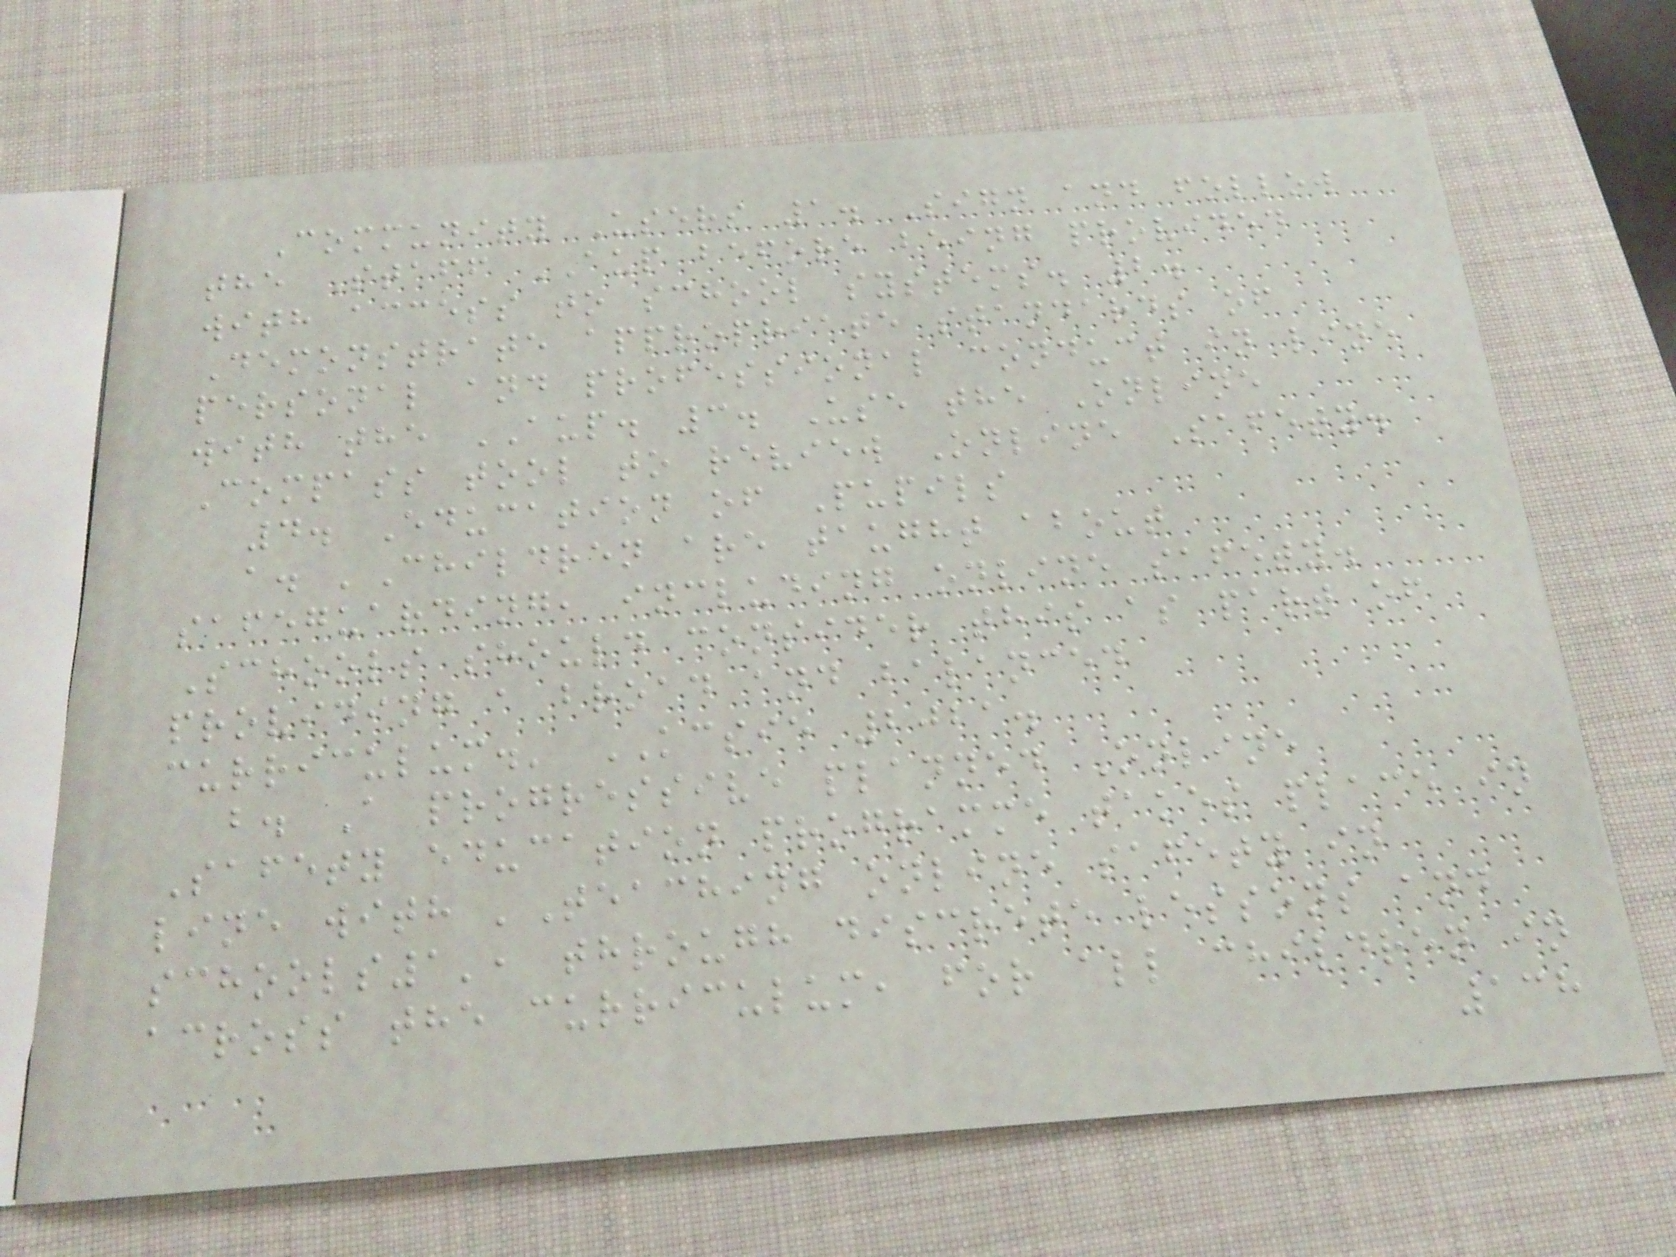Community Users 1. Sign and follow
the Staff AUP before being provided
with access to school systems. 2.
Demonstrate appropriate standards of
personal and professional conduct in line
with the AUP. 3. Use the Online
Compass tool to review Online Safety.
4. Education of Pupils
a. 'Children are taught about
safeguarding, including online safety.
Schools should consider this as part of
providing a broad and balanced
curriculum.' KCSIE 2021.
b. A progressive planned Online
Safety education programme takes place in
line with 'Teaching online safety in
schools1', through discrete lessons and
across the curriculum, for all children in
138
